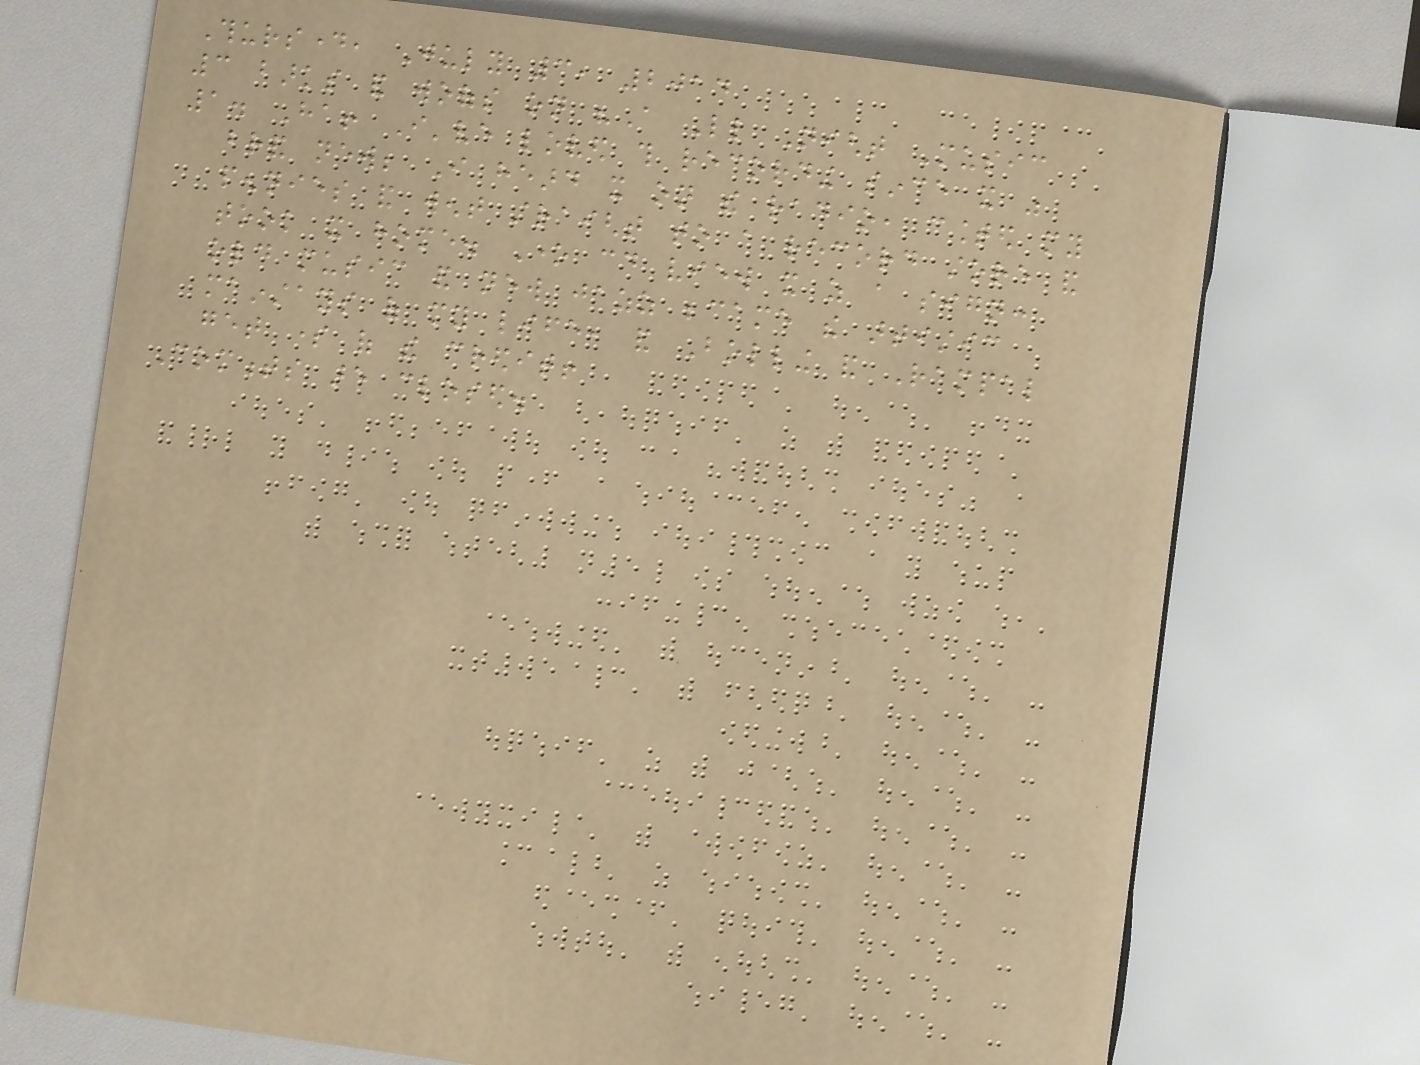Thursday, July 3, 2014
3 barks and woofs on "A Little Night Music
1. Ha! I've loved this recording since it was
brand new; I heard it on the radio, counted my
pennies and went straight to a record store and
took it home. One could view it as a sign:
old music and new jazz became the artistic
mainstays of my life, and Bolling and Rampal
get some of the credit!
Comments are closed.
